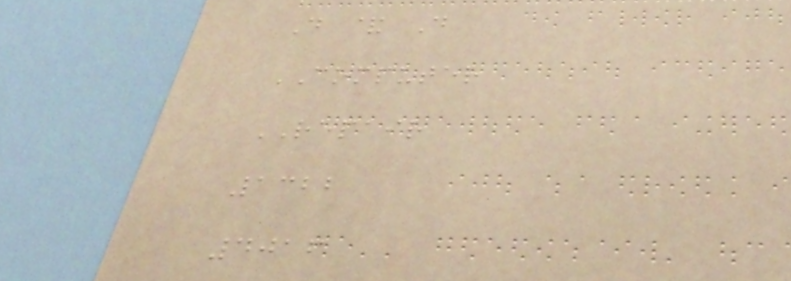D & D
COMPUTER
REPAIR
1322
4016
